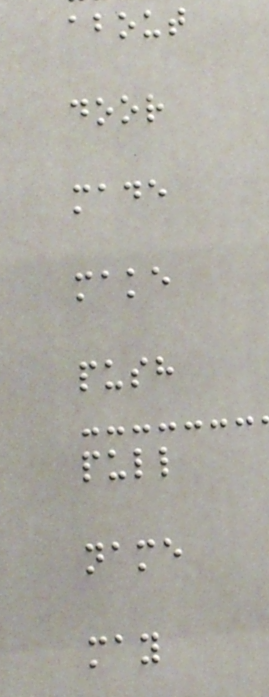about
door
made
make
push
pull
name
may
